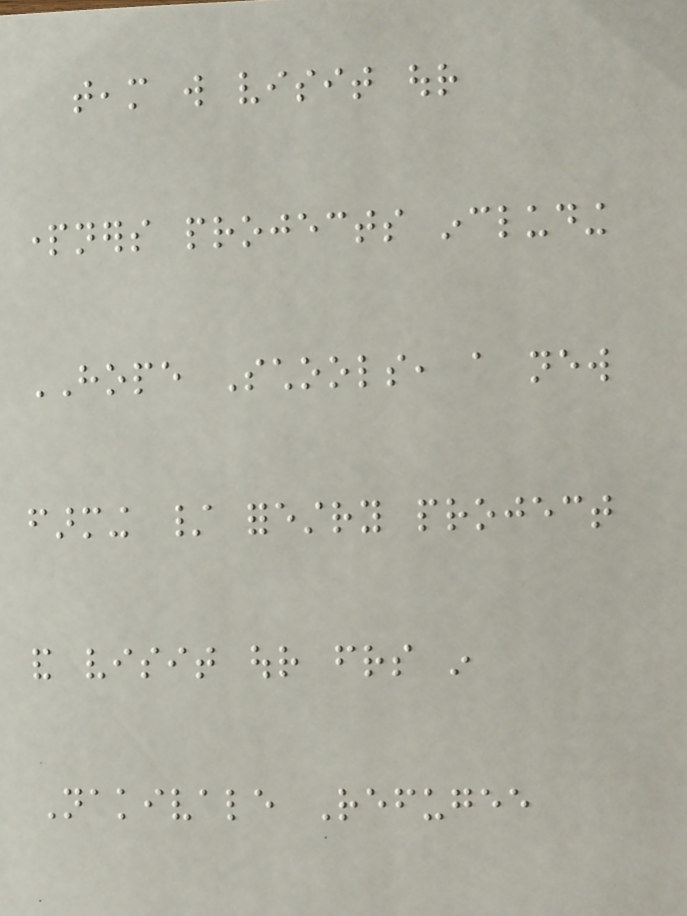team will visit our
partners projects including
HOPE Schools, a new
farming / forestry project
and visit our friends in
Nakivale Refugee
